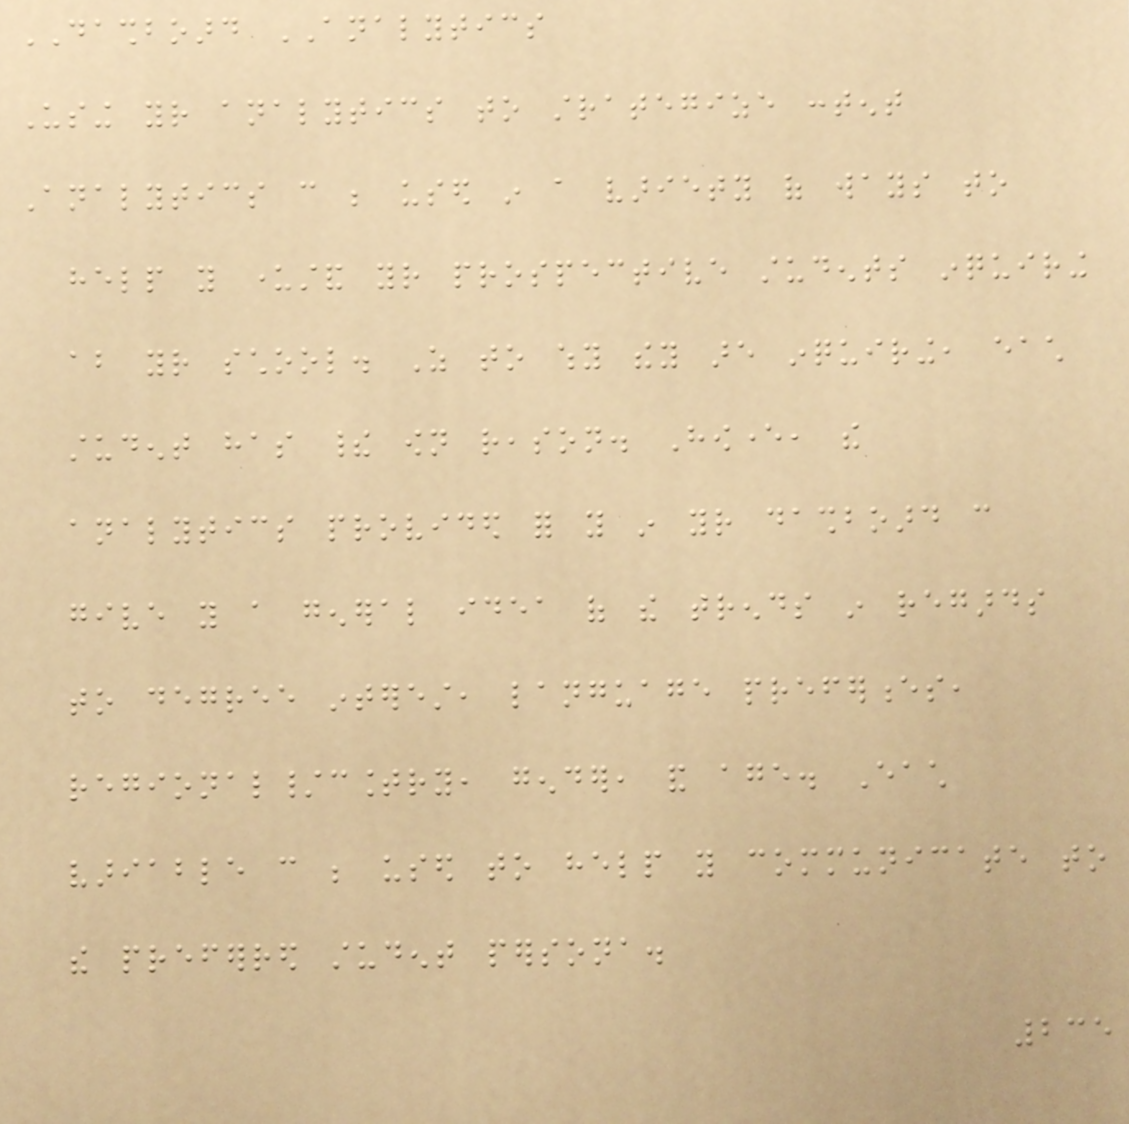DASHBOARD ANALYTICS
Using your analytics to strategize content
Analytics can be used in a variety of ways to
help you understand your prospective students inquiring
about your school. As to why they are inquiring, each
student has their own reason. However, the
analytics provided for you in your dashboard can
give you a general idea of the trends in regards
to degree interest, language preferences,
regional/country, gender, and age. Each
variable can be used to help you communicate to
the preferred student persona.
235
